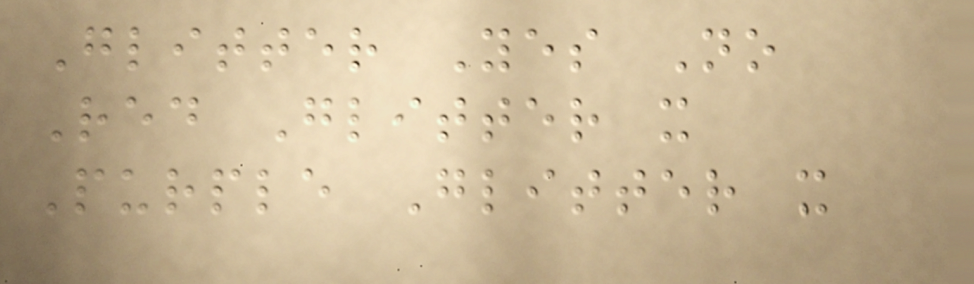Glitter Yes No
Red Glitter x
Purple Glitter x
